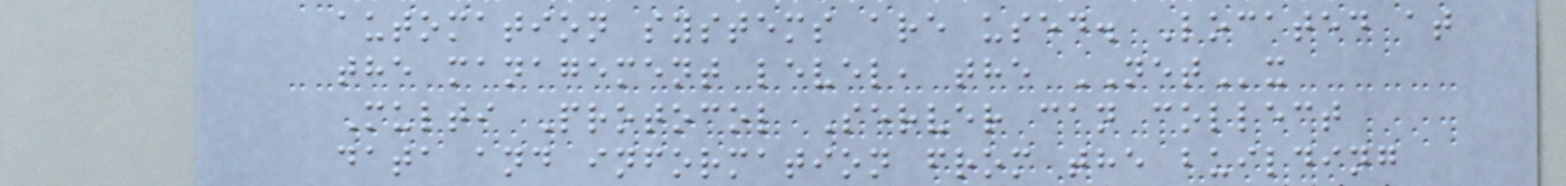automation systems are used. Located at
the management level, the NETx
Multi Protocol Server can collect
data and information from the building
